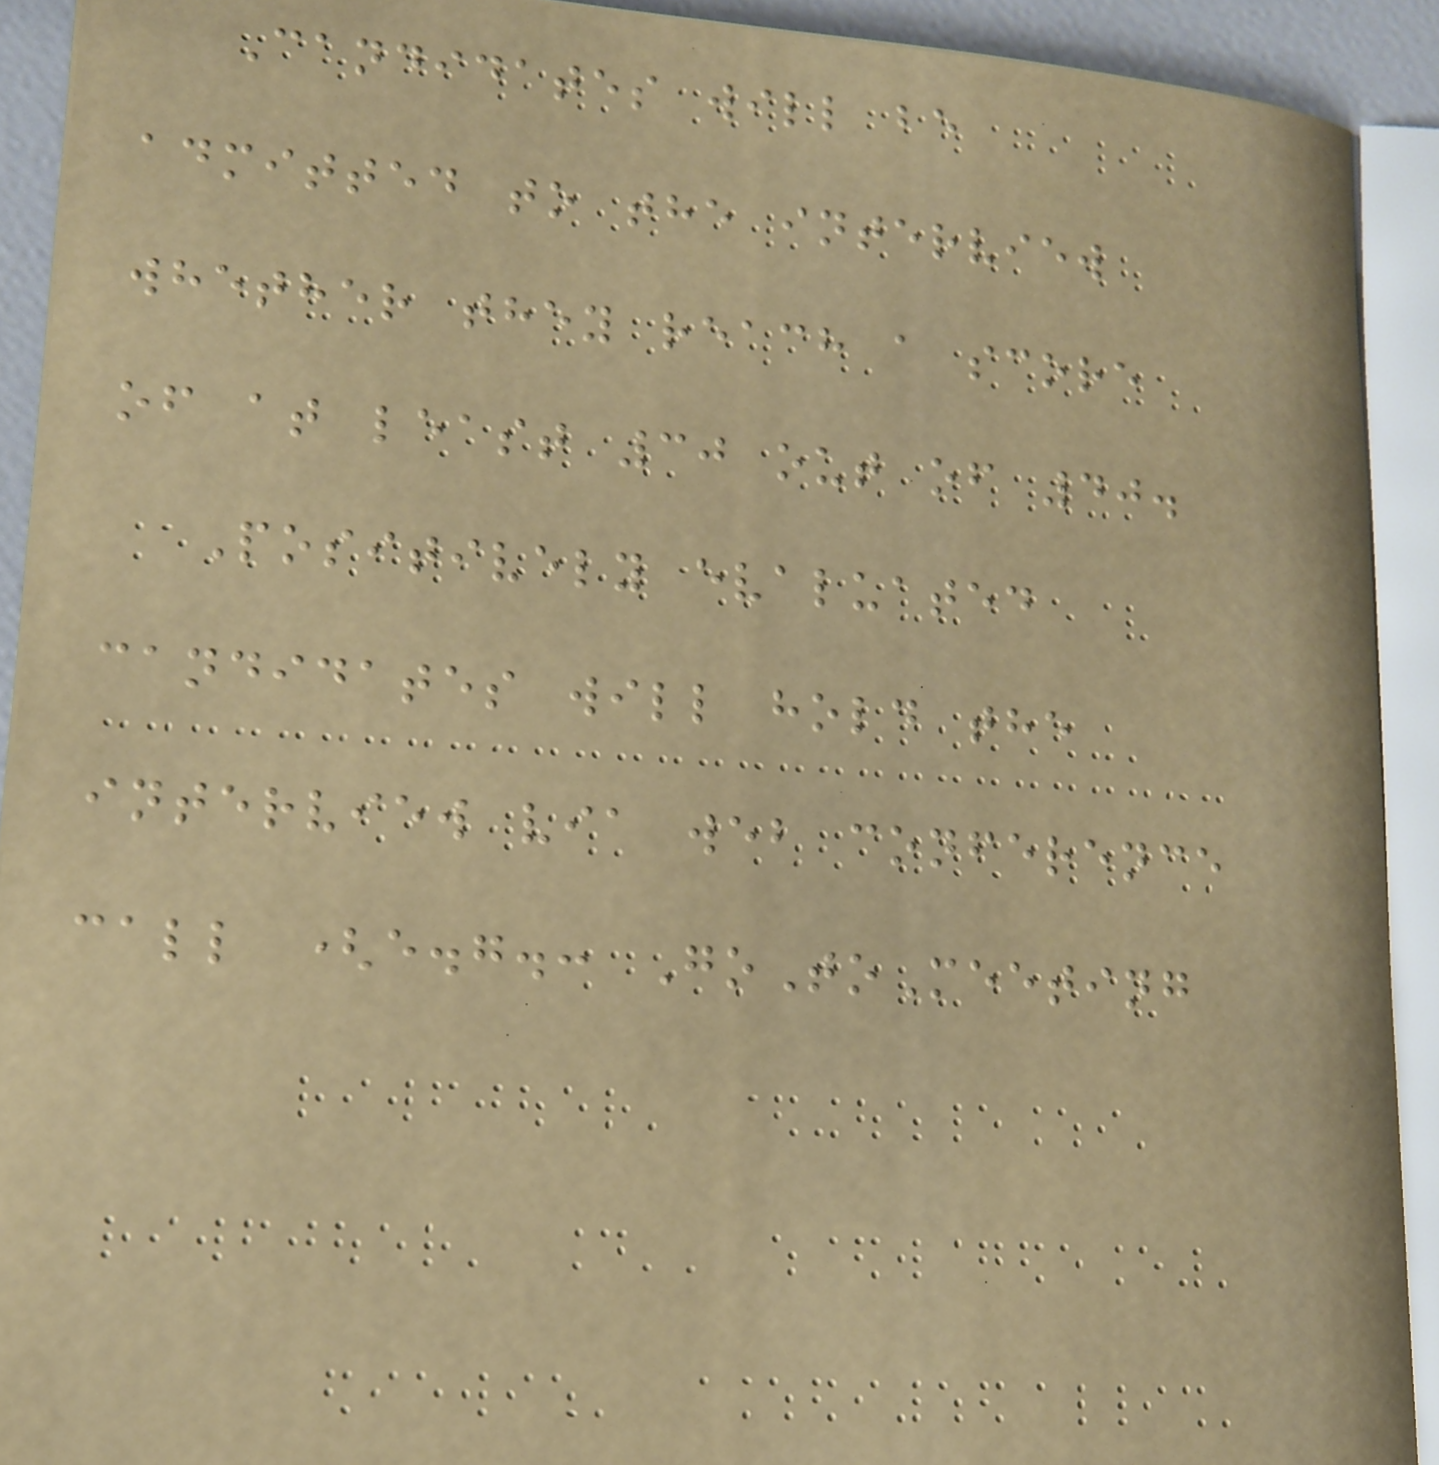Candidates will be
admitted to the interview
whether they reach a score
of at least 30 out of 40.
Positively evaluated
candidates will hold the
interview via web conference
call (e.g.: GoToMeeting
